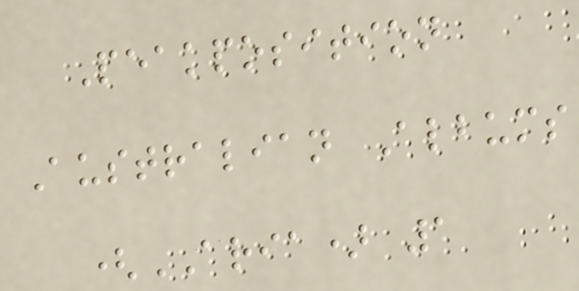Peakposition
Australian Albums
(ARIA) 1
